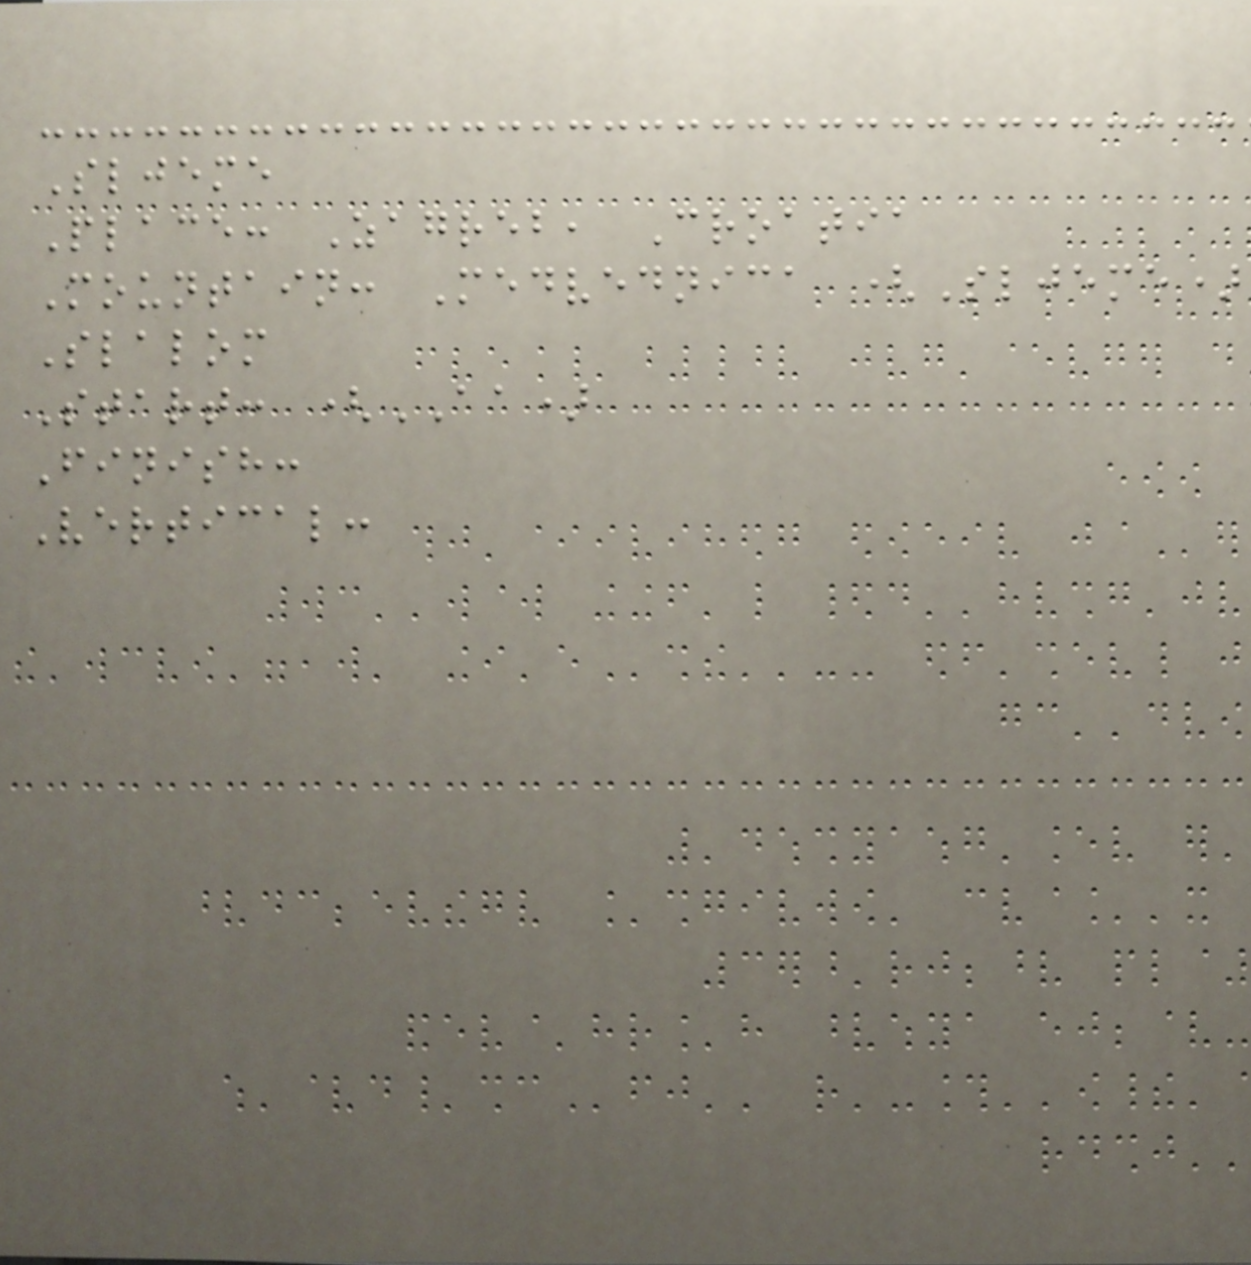Sljeme
Place: Zagreb, Croatia
Mountain: Medvednica (Sljeme)
Slalom
Start: (AA)
Finish:
Vertical:
